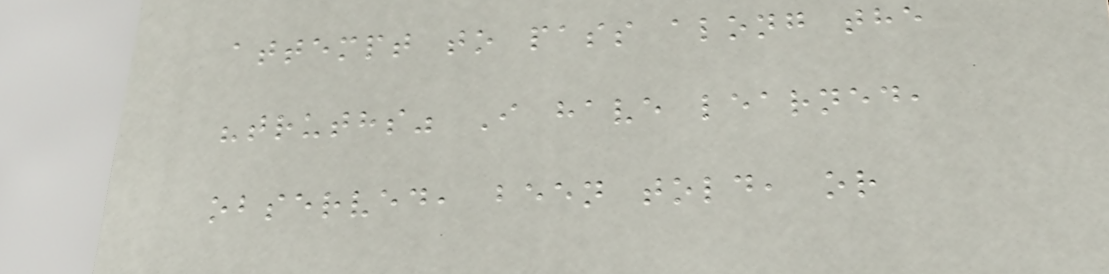attempt to pass along the
"truths" I have learned,
observed, been told, or
